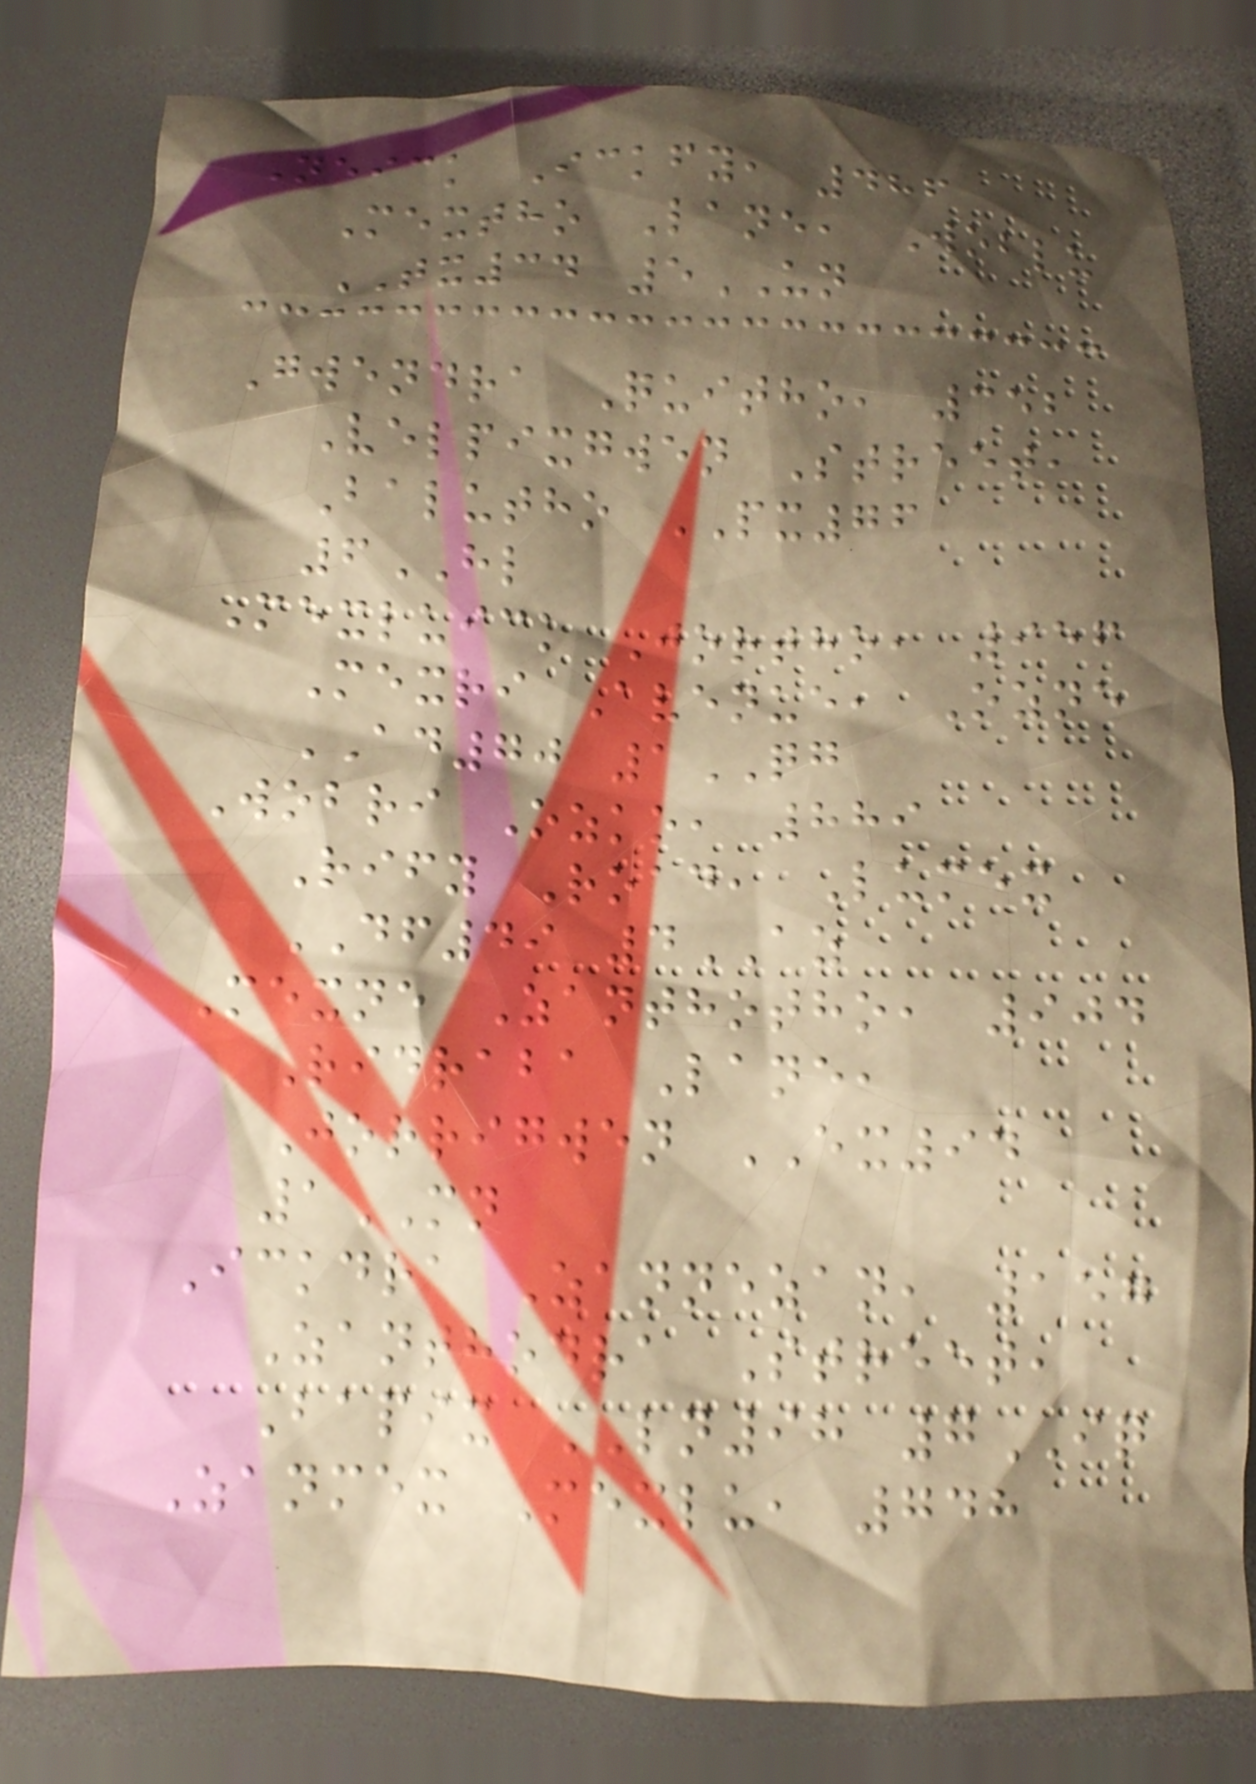Neick Ickfy, 486
Mextho Lane, Woblu
TX34 5UN
Gwendra Quitho, 352
Velpixgwen Street,
Balutho PX76
6HL
Mexluick Jortho, 956
Mexri Avenue, Ozne
AD70 1QG
Wobri Ozko, 889
Rify Road, Lumex
DF49 4AZ
Mexne Zanthotho, 904
Ridraba Lane,
Jorrigwen EX94
1MN
Ickdra Zannezan, 157
Zanthodra Street,
Bapix LN98 7IQ
Zanmex Mexlu, 748
